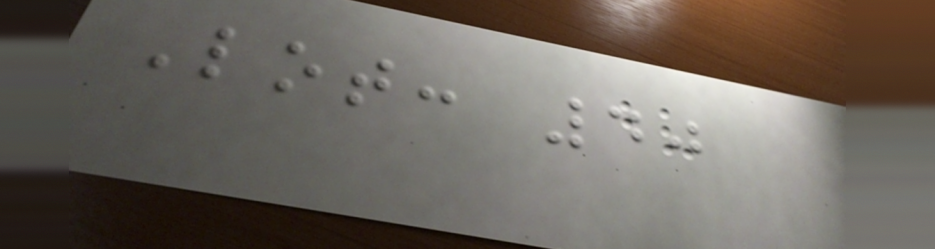Lot: 40
